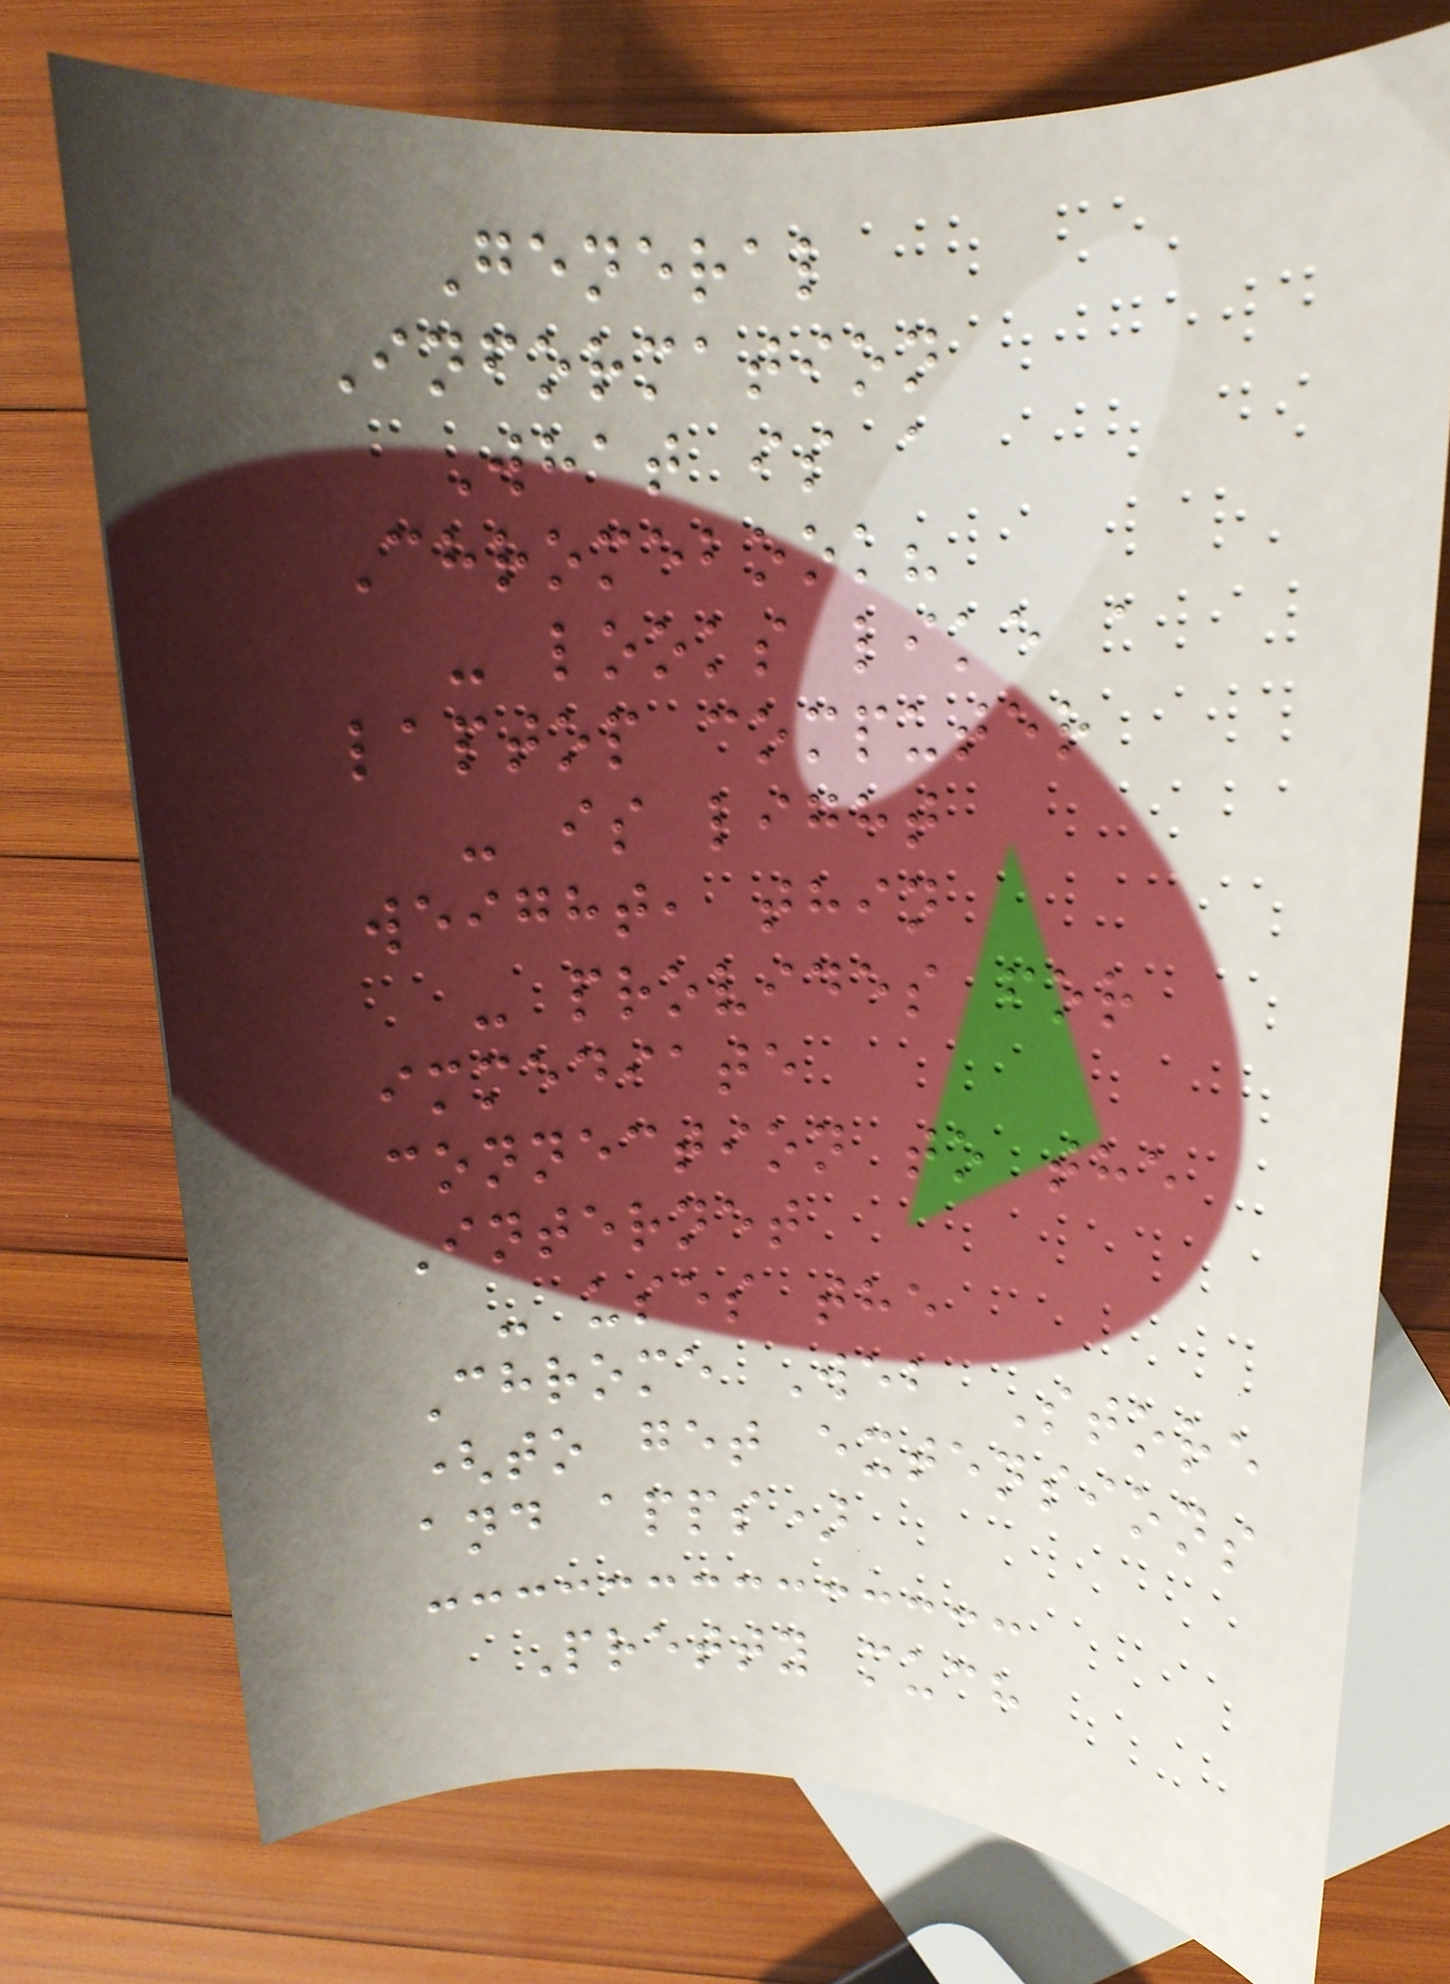General
Information
What is a
Chromebook?
- looks like a
laptop computer
- is light
weight, thin
- provides for
immediate
connection to the
Internet
- uses the
Chrome Web Store
(to get extensions
and apps)
Pretty much
